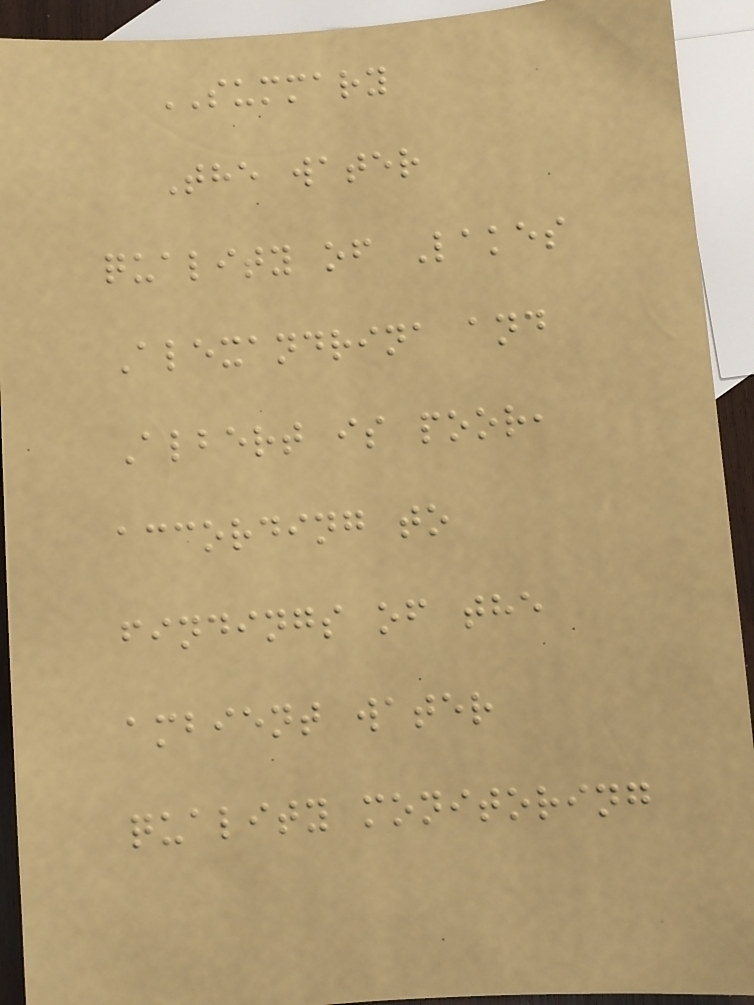SUMMARY
The water
quality of Lakes
Alexandrina and
Albert is poor,
according to
findings of the
ambient water
quality monitoring
